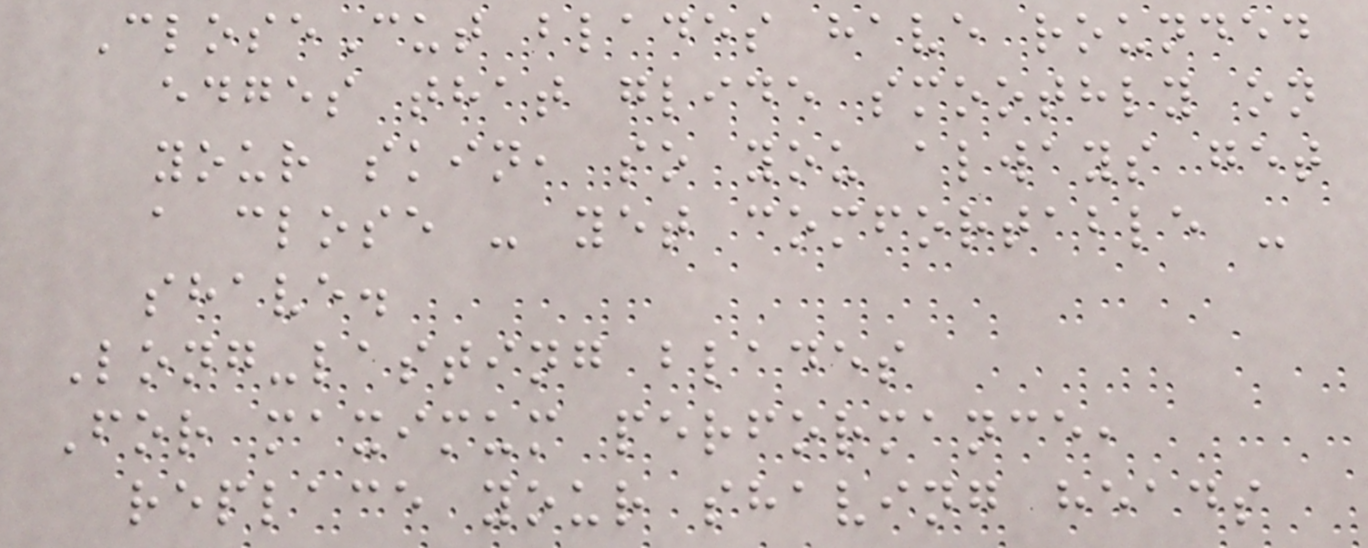CloseCut blades have rounded
edges that glide smoothly on
your skin, so you always get
a close - yet comfortable -
shave.
Long-lasting blades
For maximum performance,
replace your shaving heads
